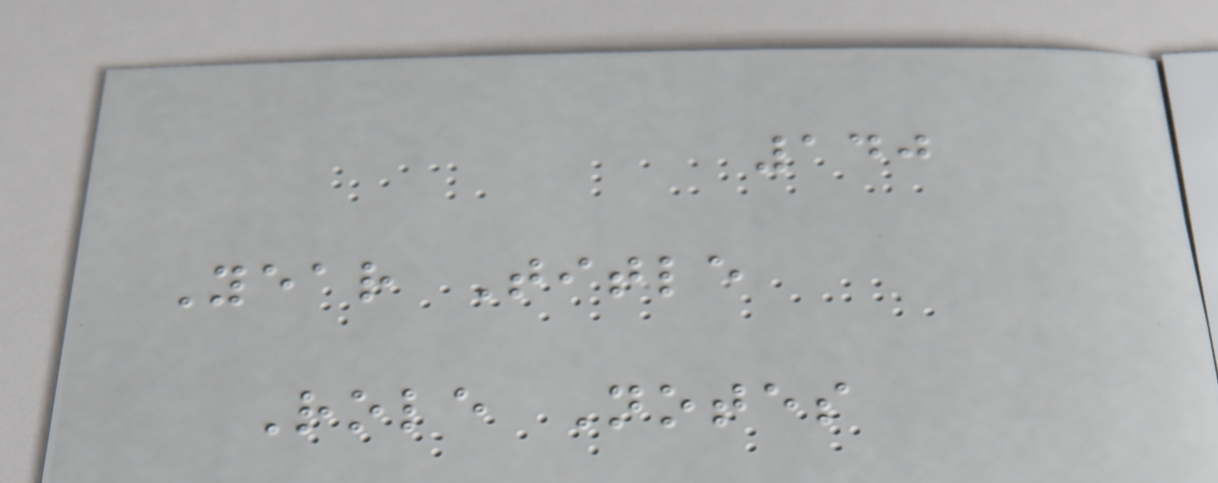140
Year Title
Role Notes
